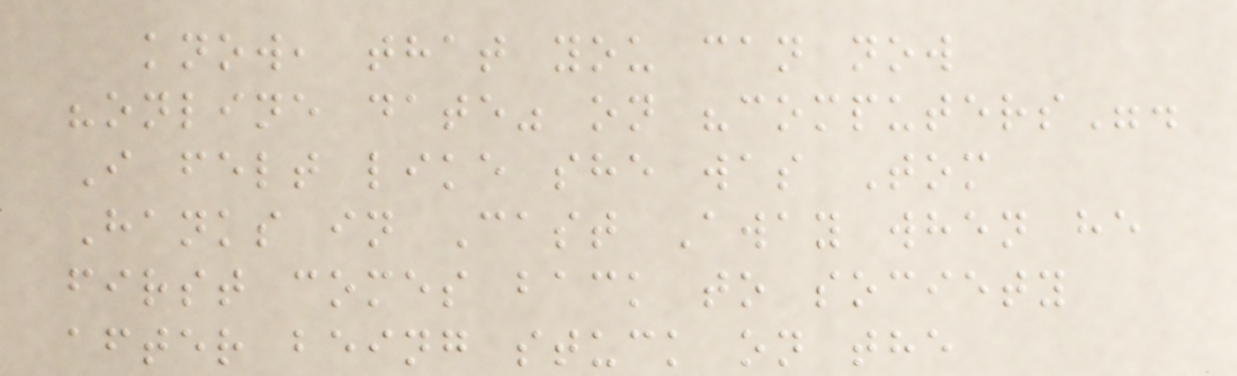know, that you can now
"online date" on "computers".
I felt like she was Tom
Hanks in Cast Away when he
first comes back to society
after being stuck on the
